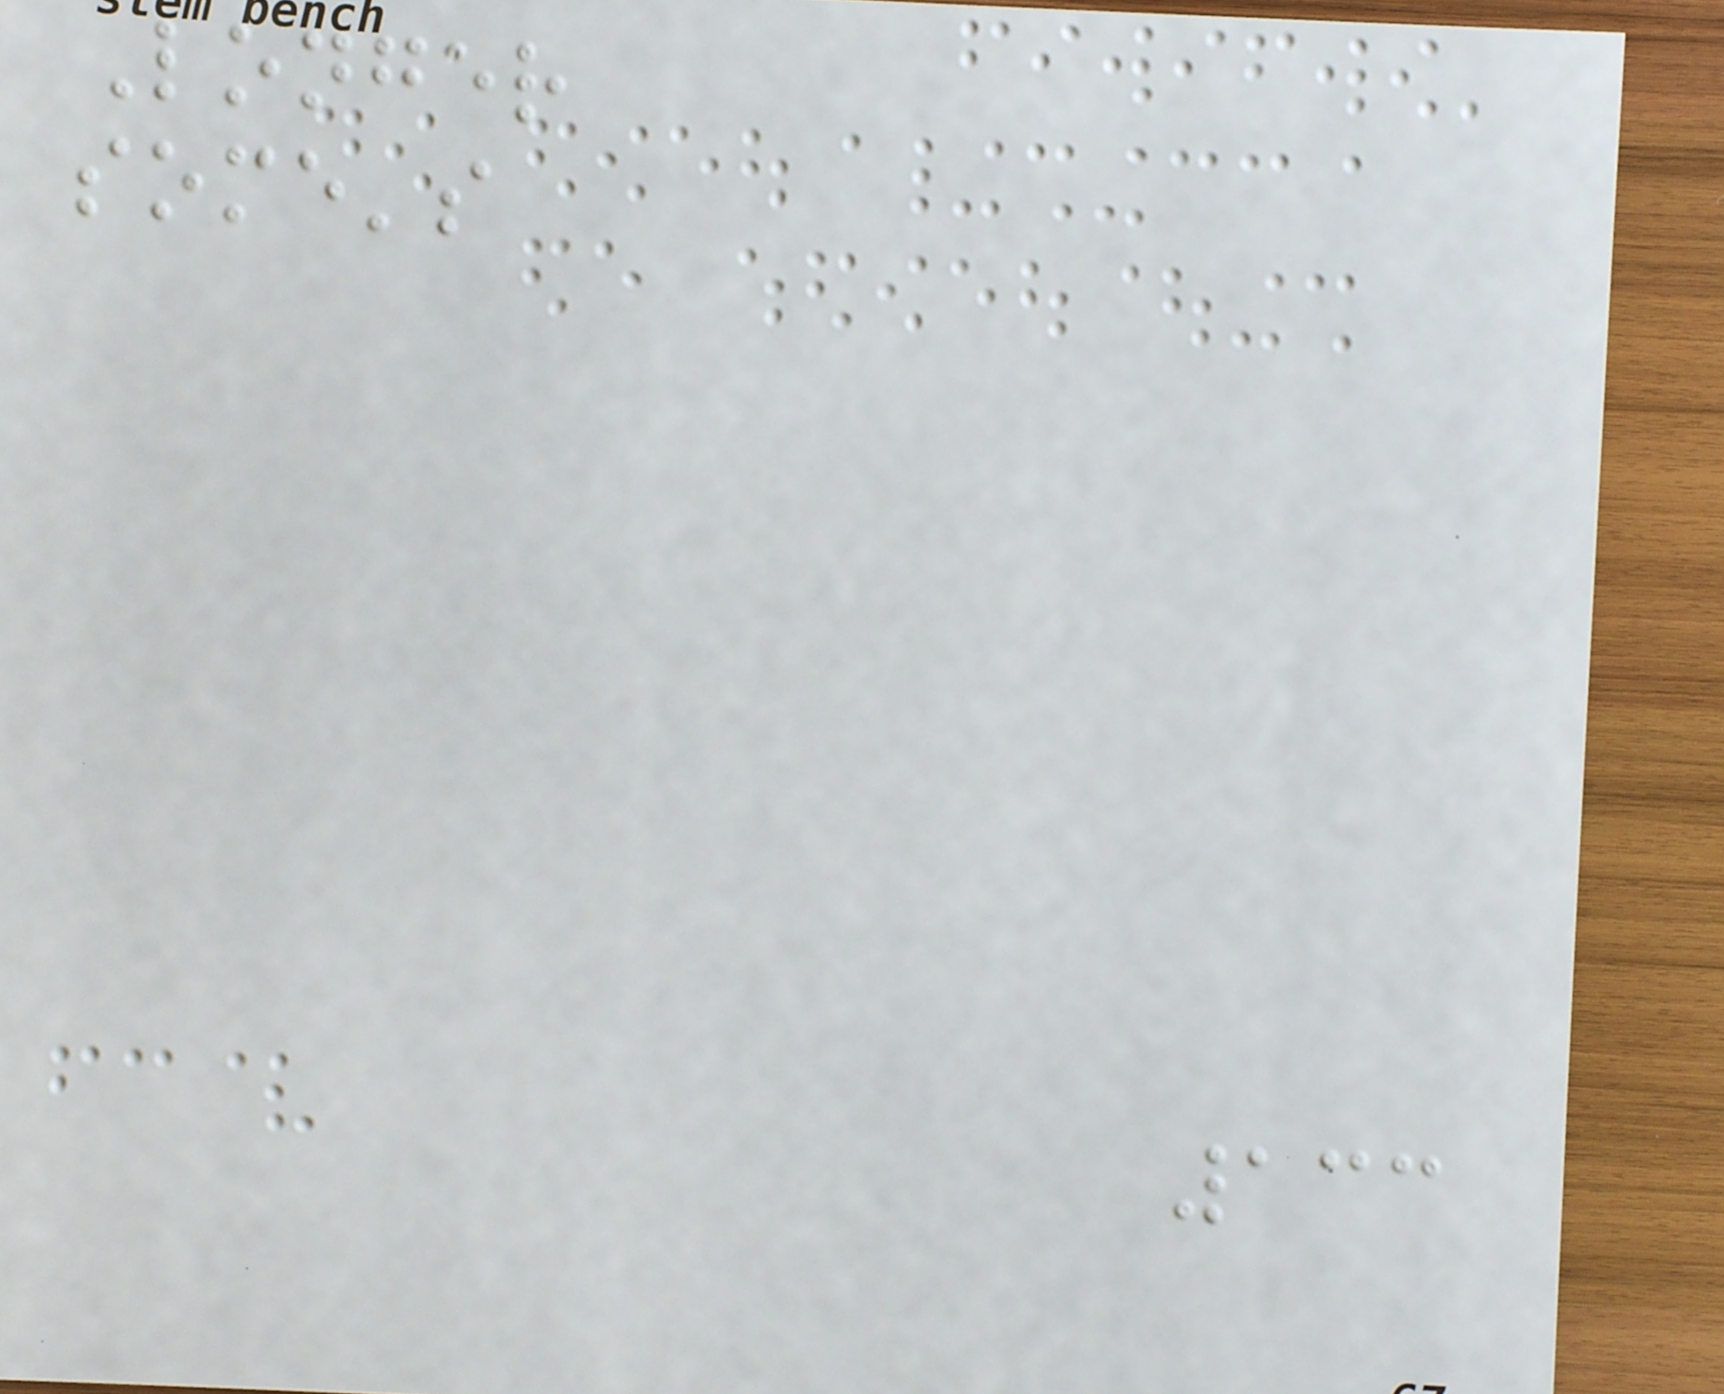Longer
some's
133
